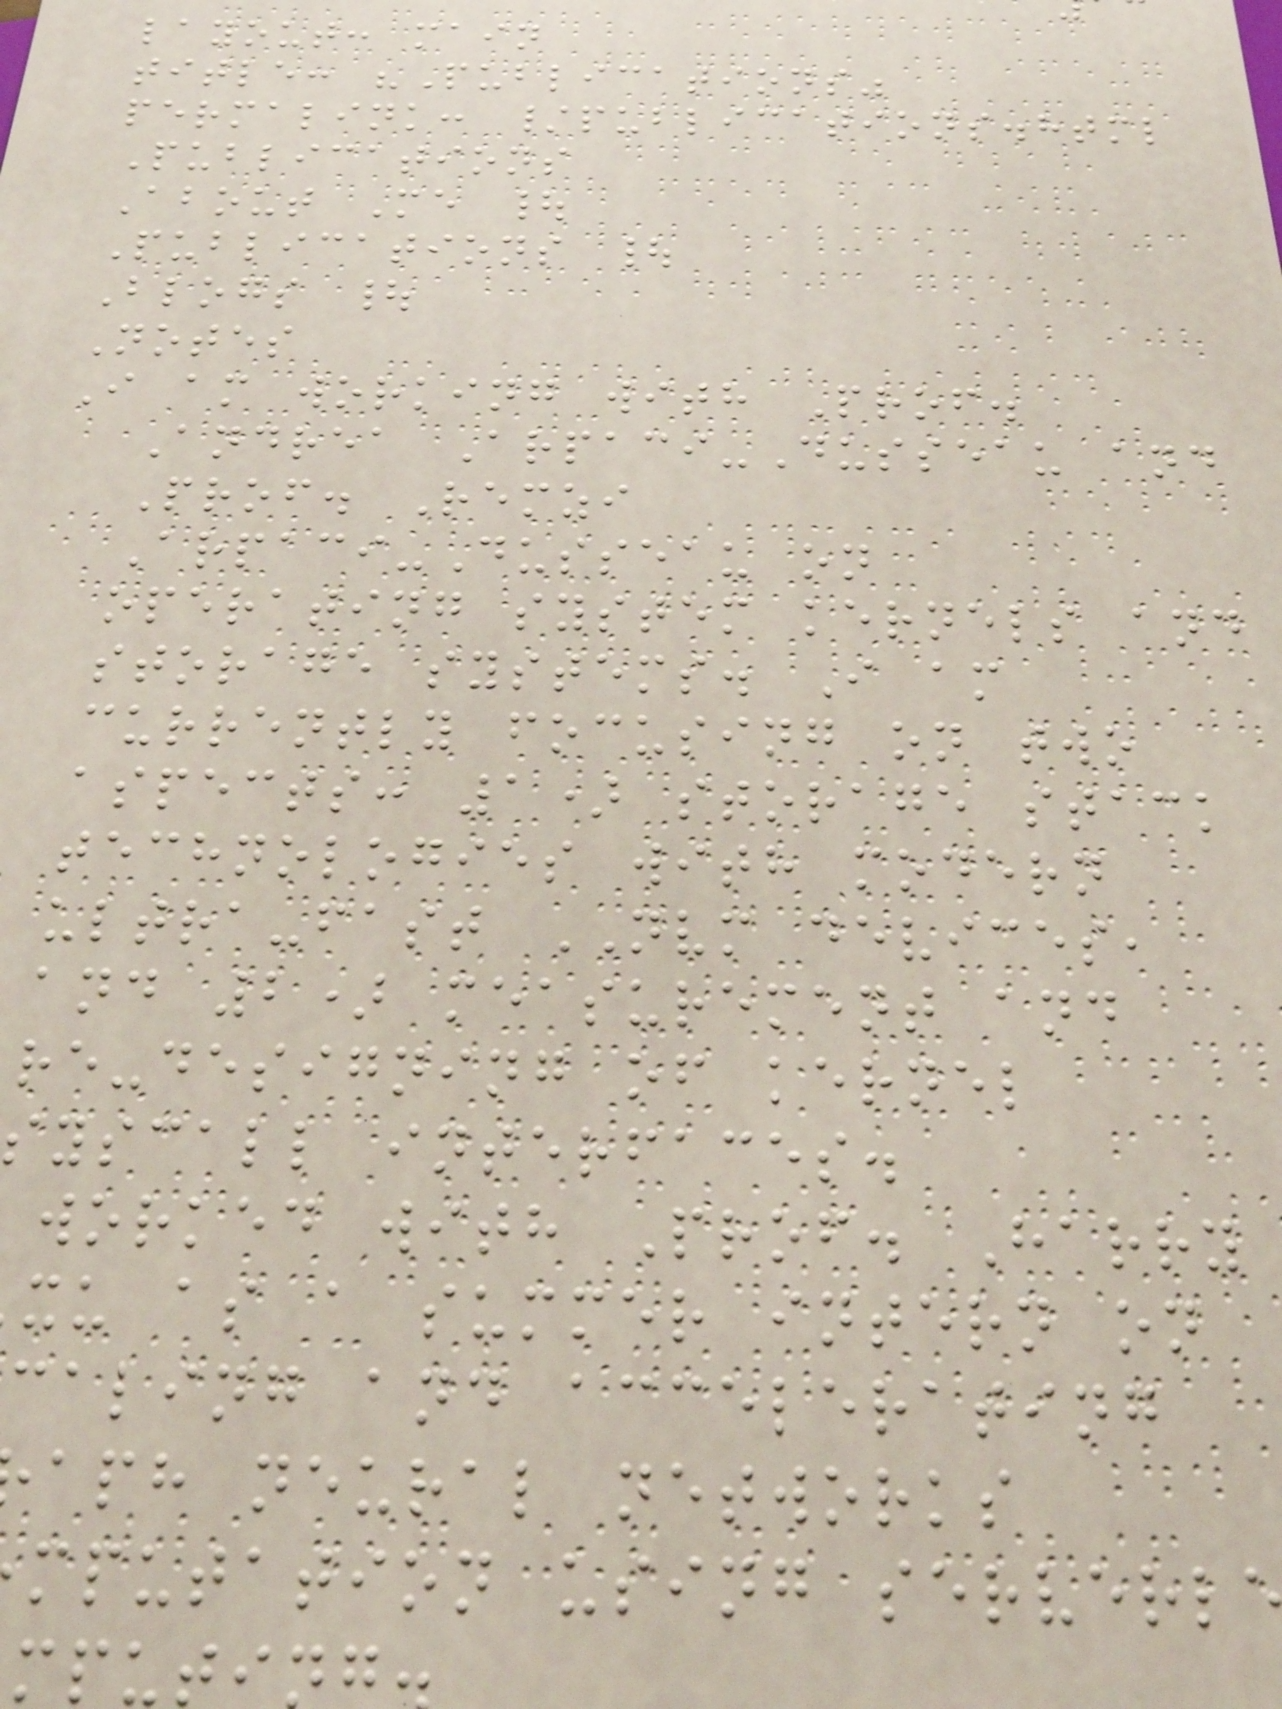layout: main
title: "Publications"
permalink: /publications.html
Publications
About Me |
Publications |
Blogs |
Notes
I am working with Prof.
Andrea Arpaci-Dusseau and
Prof. Remzi
Arpaci-Dusseau on
operating system kernels and
storage systems. I am
currently focusing on two
aspects: 1) storage stack
technologies with modern
ultra-fast NVM devices,
and 2) measurement and
re-designing of kernel
syscall interfaces.
worked with Prof. Harry
xu as a summer intern on
caling and accelerating
aph neural networks
mputation using serverl
